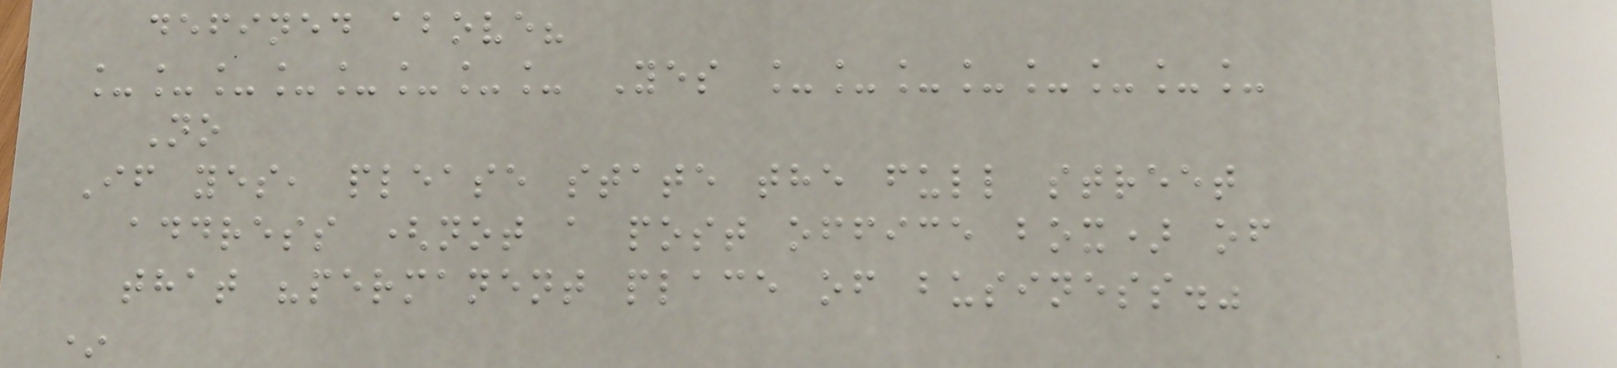defined above?
________ Yes ________
No
If yes, please state the full street
address (not a post office box) of
that "permanent place of business."
*
